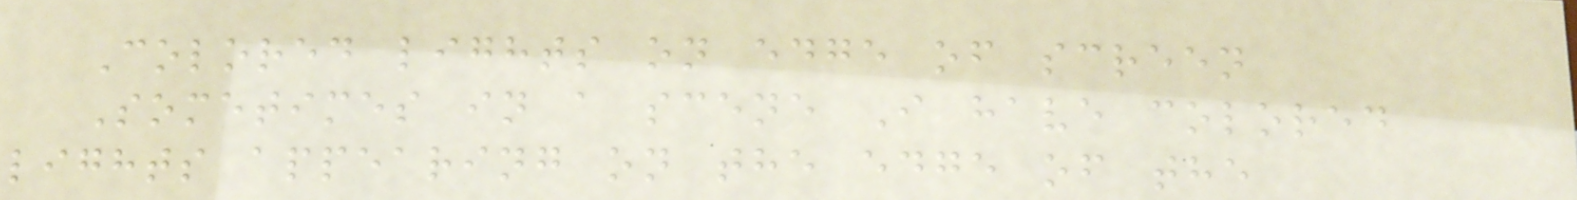Colored lights on edge of screen
Sometimes in a scene I have colored
lights appearing on the edge of the
